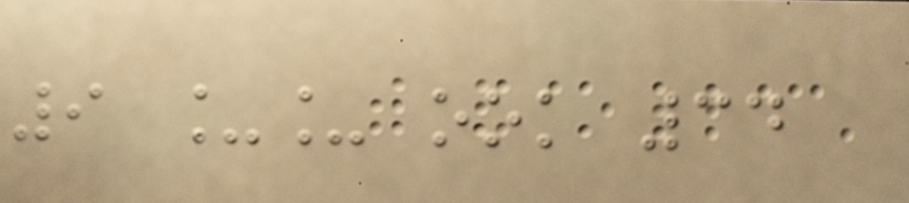9 __ ook 34
